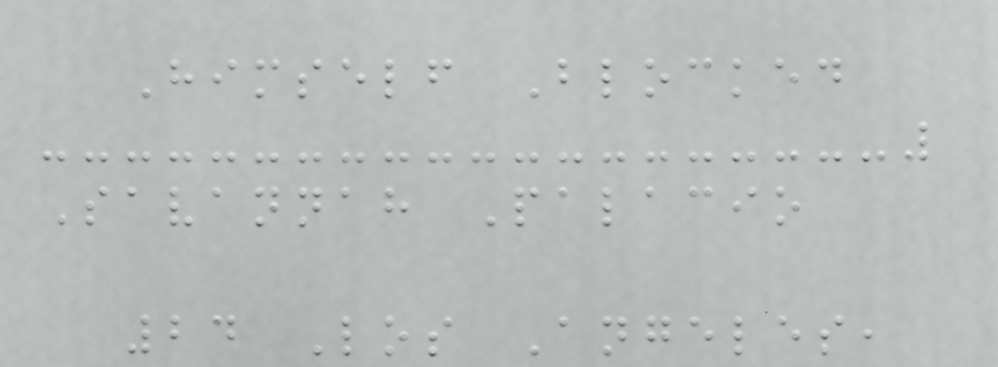Himself Blocked
Savannah Palacio
24 Los Angeles,
